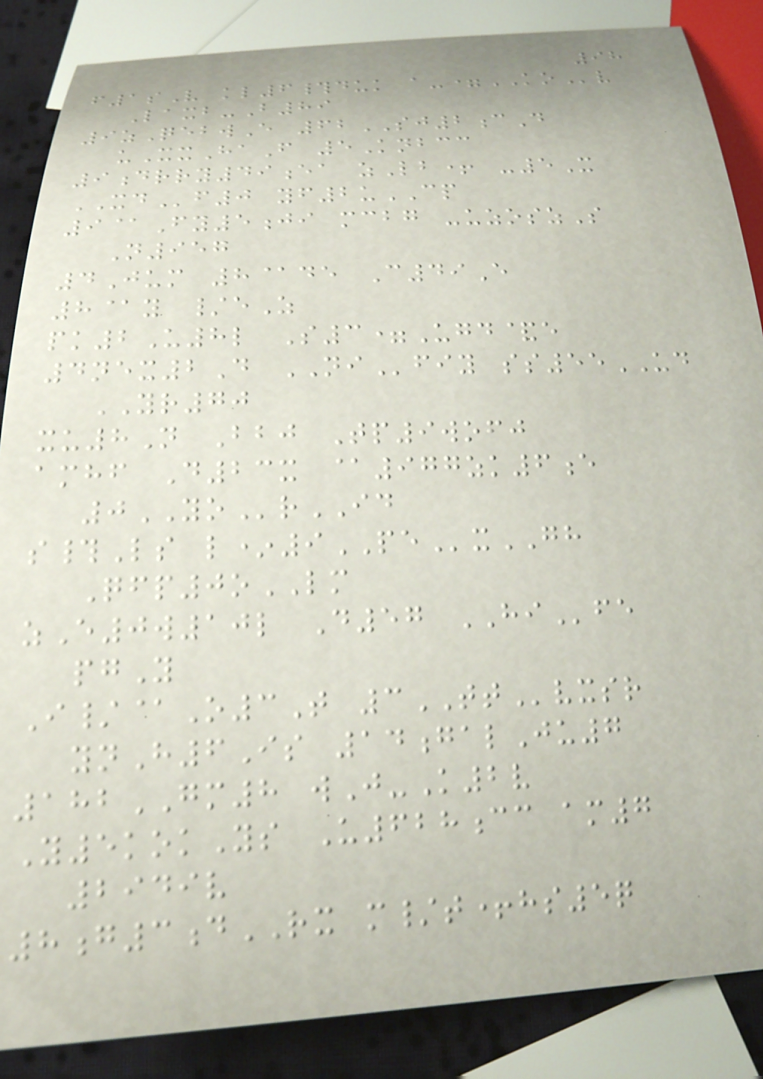98
f1sV kl6#duk a-=KOv
Laxb-B89
9zQebwE 62SJ2cD
uXxHaF 5Knbcc
9drry49ea zLb+ -5X
XDf0 yf2uCP
9@Fy5ji mcbg -uzoszS
N957
4Jum 8@de C49E
8@y /eZ
pk2U8l S3=Ugd&e
4nex2D NIfiy ss55UD
YR70
xu8N Bbj Tp9wofj
amhf D23x @977zk6e
0YOrID
s#Ls l*9PExGH
Qfp0oLM
zE0w10l D57 HIfe
pgY
I/@O3T 3TTvxsr
ynH6Is 14galJu7
182GM8 wJ-K2v
Y5kokYs U628cc am7
2949v
8g3dRX m/t+hs5q
